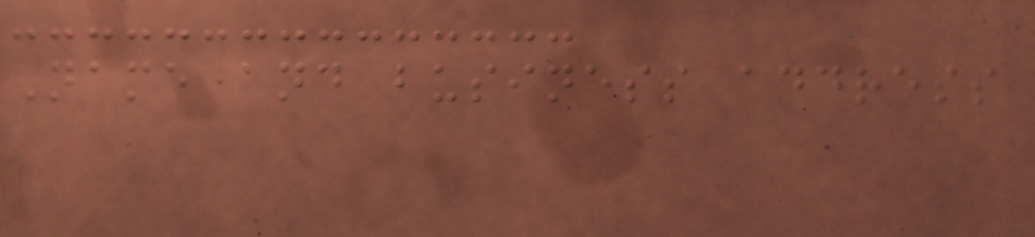Name and business address
